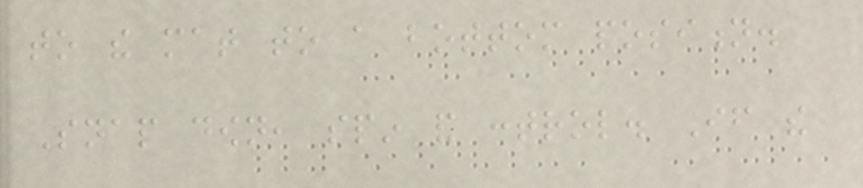to the mat to a bottom position.
Snap down, spin and control. If the
